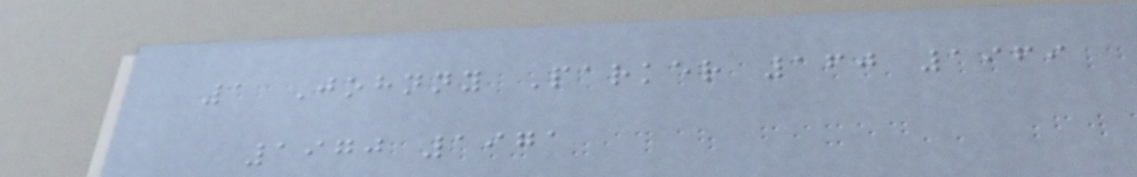1 Johnny Parker 160 1969
1970 1971
